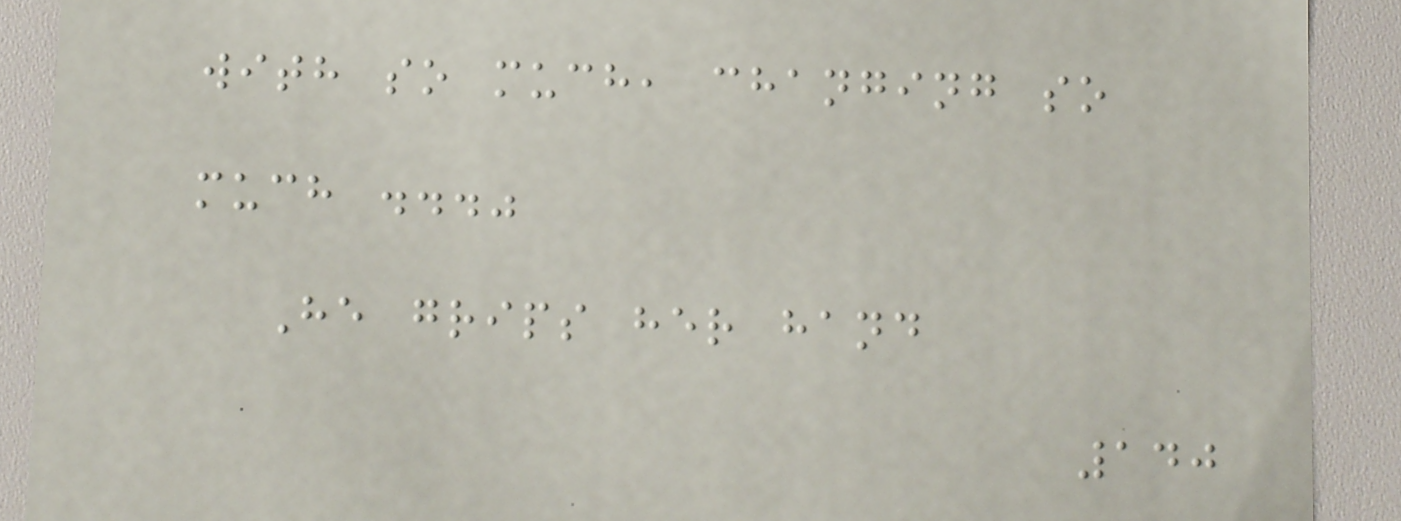with so much, changing so
much ..."
He grips her hand
140
